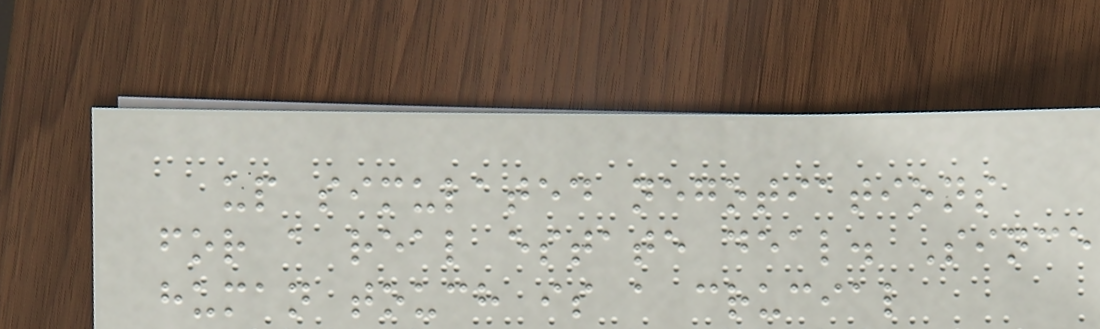up simulated negotiations
for a real estate deal. Since
human touch is a crucial
